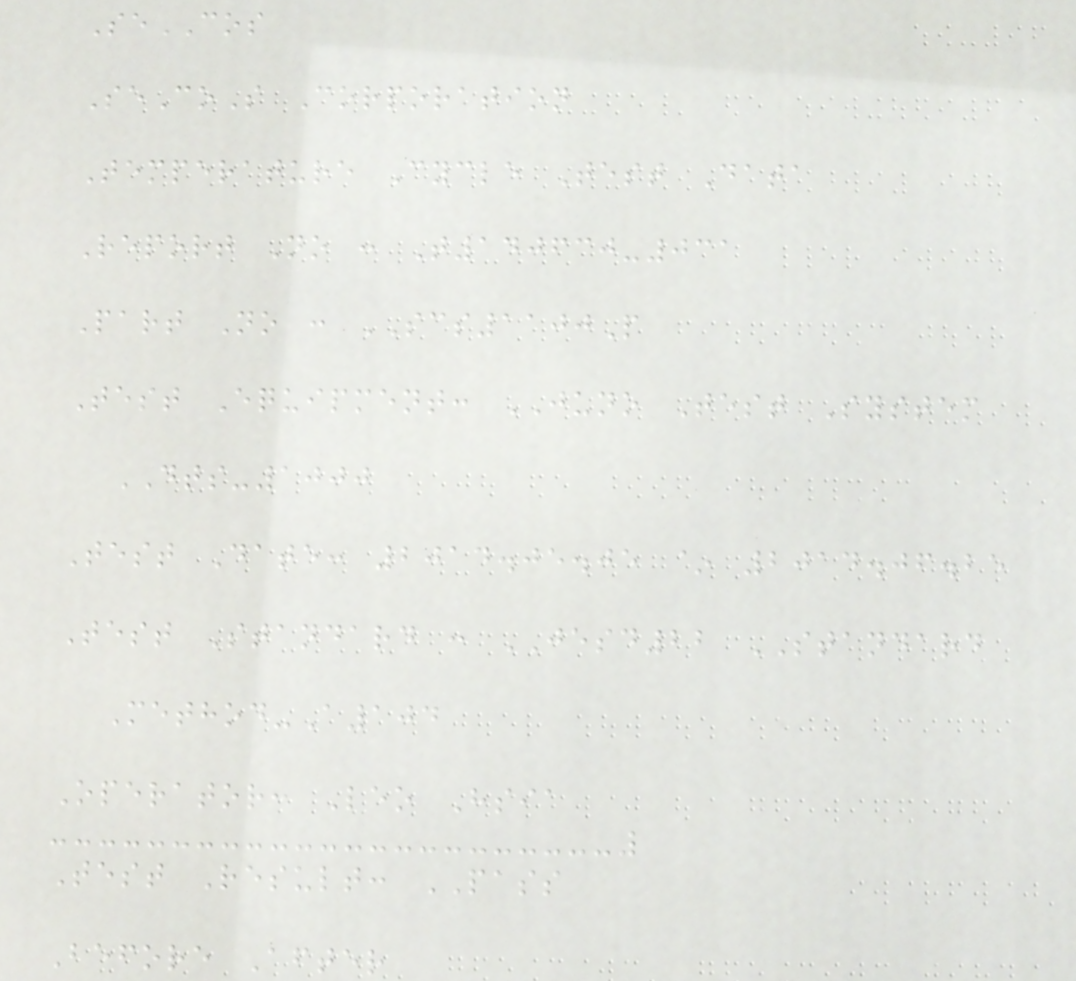SeCOS
SeCoS Corporation
Temperature Cycle Test Data
Report No : T140630-031
Part No : SCS1100P
Test Equipment: JUNO Test System
DTS-1000
Test Date: 2014.05.05 ~ 2014.06.25
Test Standard : JESD22 STANDARD
Method-A104
Operator: Leo Hsia
Test Result: PASS
Before After
